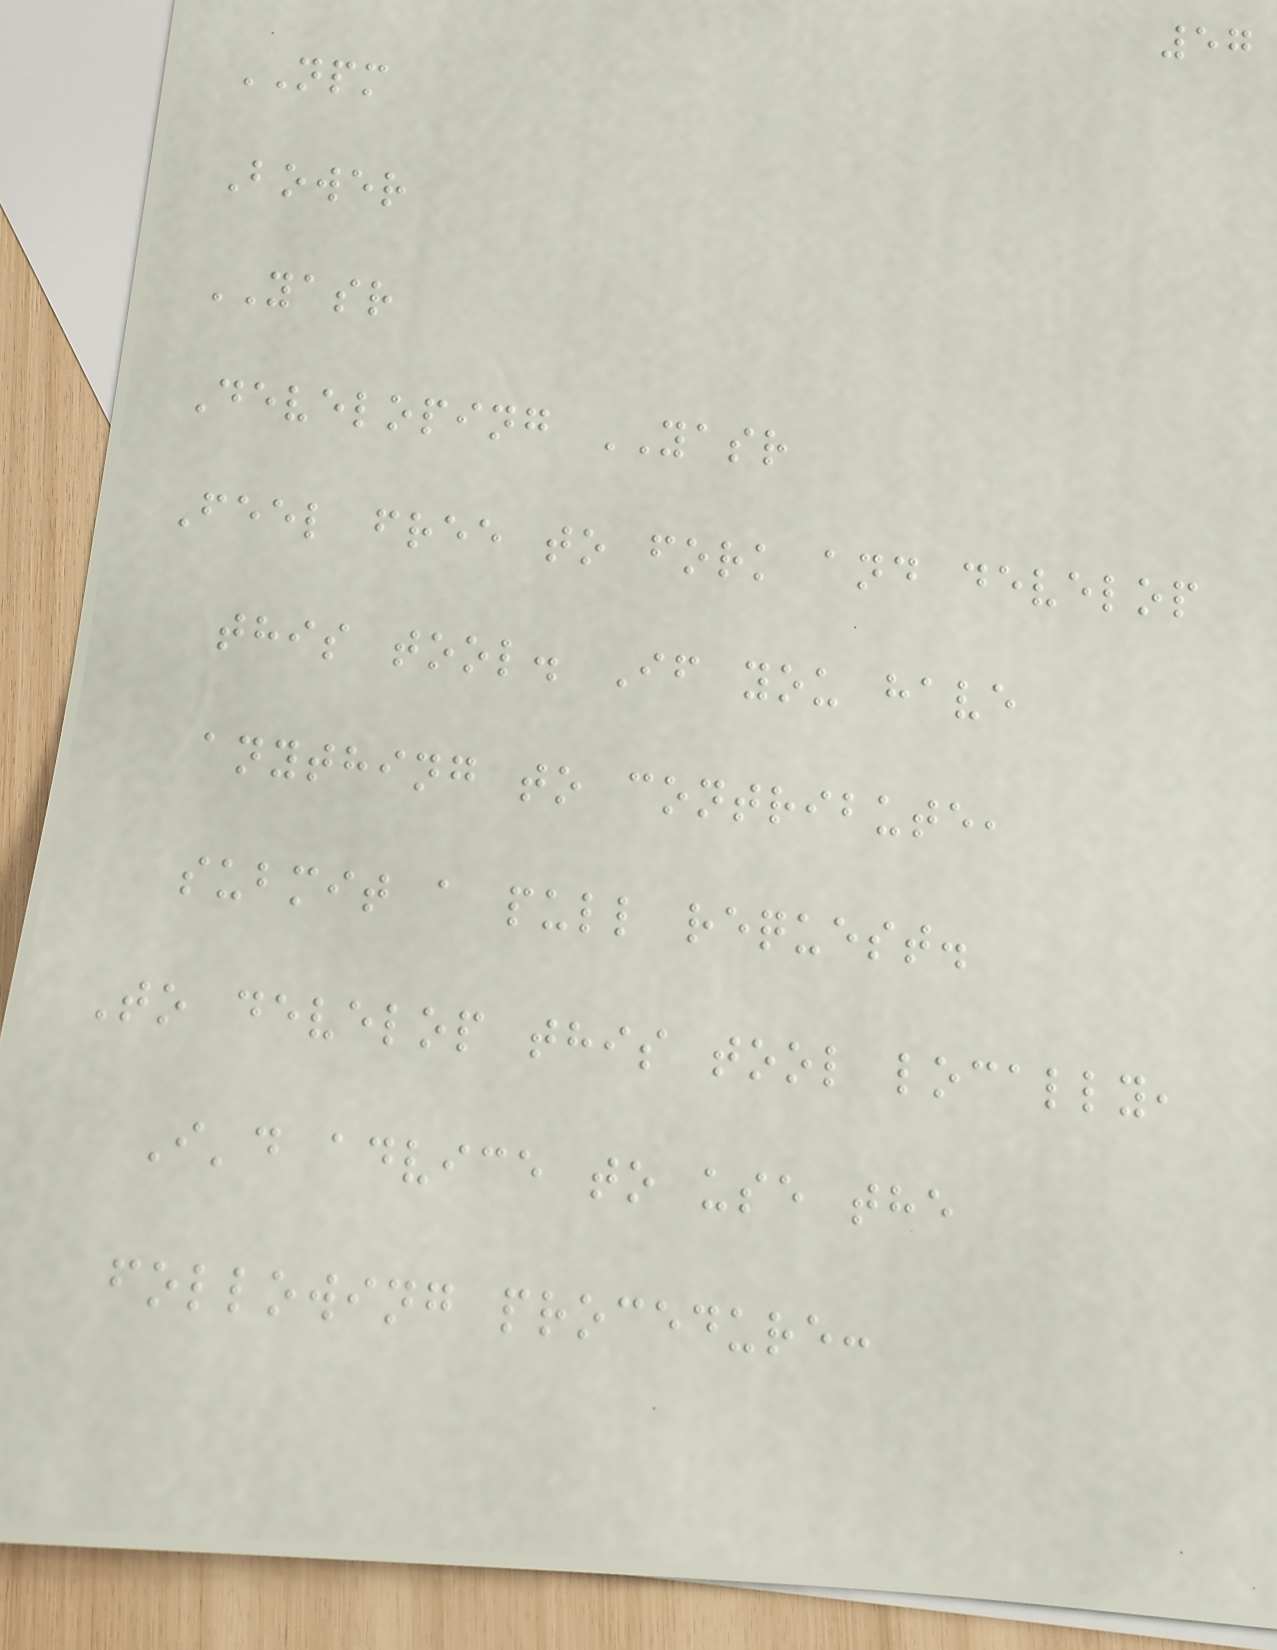57
NPM
Bower
YASR
Developing YASR
Feel free to fork and develop
this tool. If you have
anything to contribute,
submit a pull request.
To develop this tool locally,
I'd advice to use the
following procedure:
